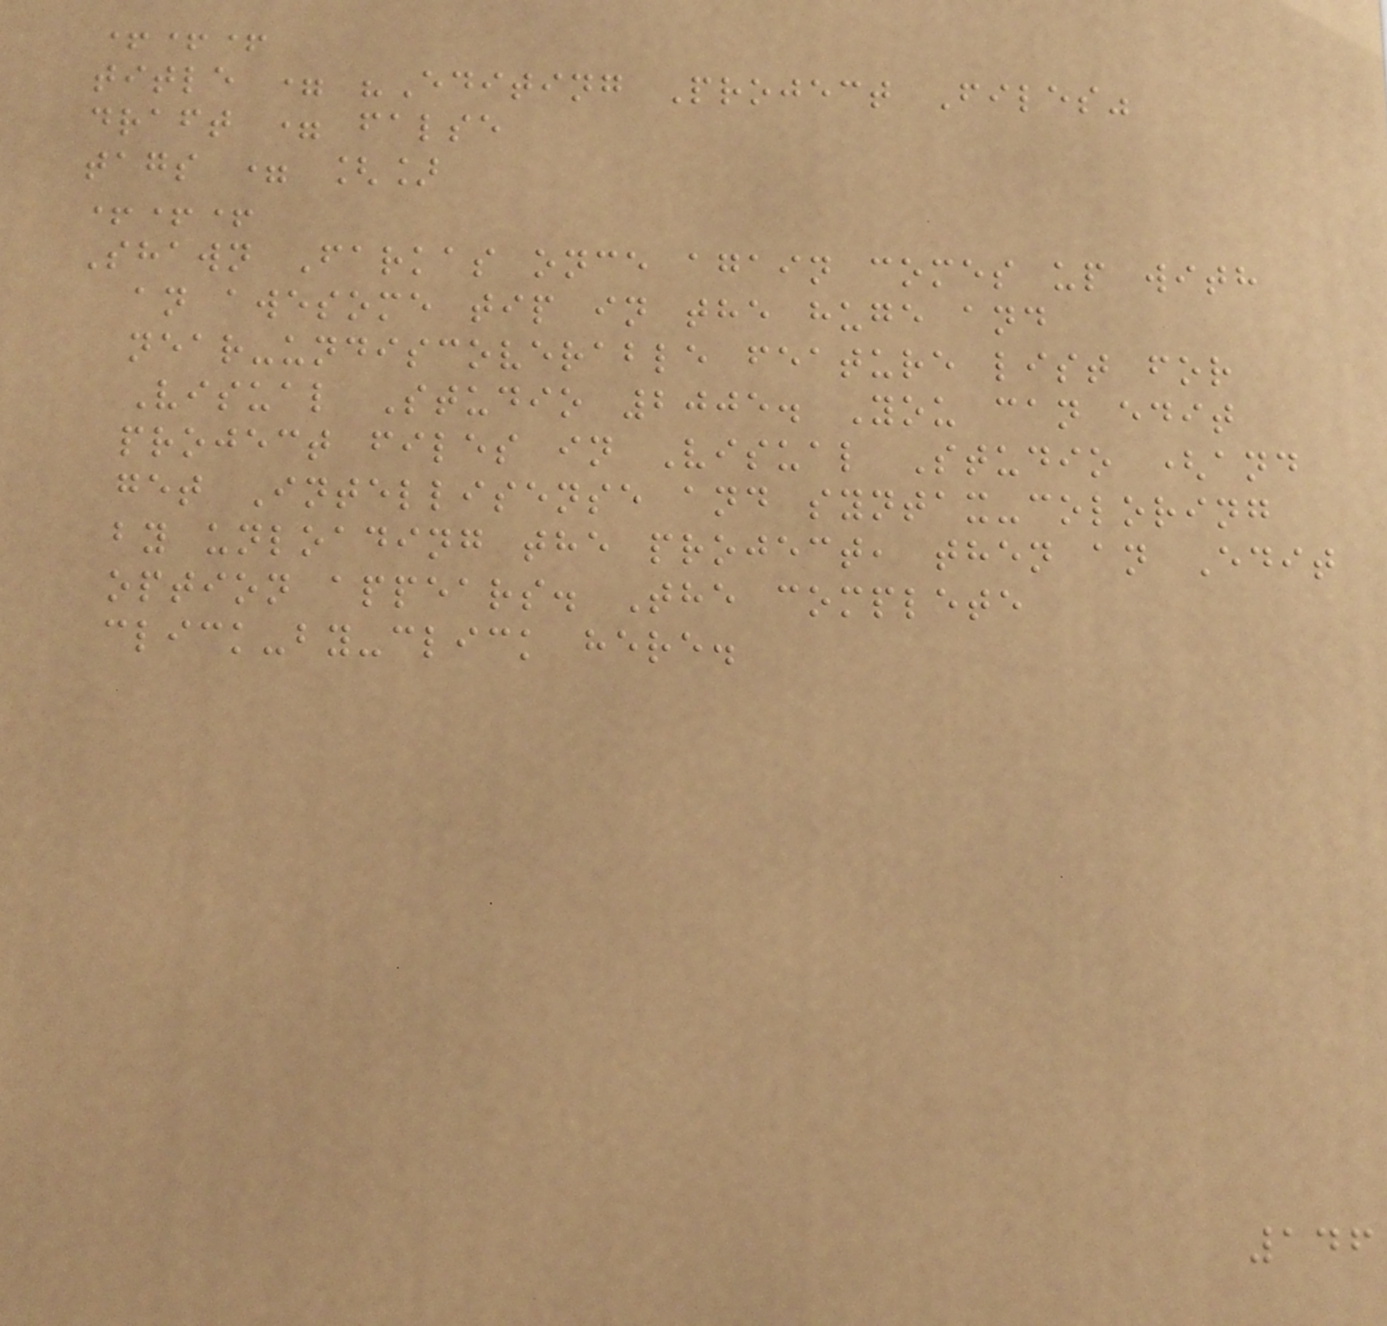+++
title = "Editing Project Files"
draft = false
tags = []
+++
Shawn Farkas once again comes up with
an awesome tip in the huge and
near-undiscoverable feature list for
Visual Studio 2005. You can edit
project files in Visual Studio (and
get Intellisense and syntax-coloring
by unloading the project, then an Edit
option appears. The complete
click-by-click here.
146
